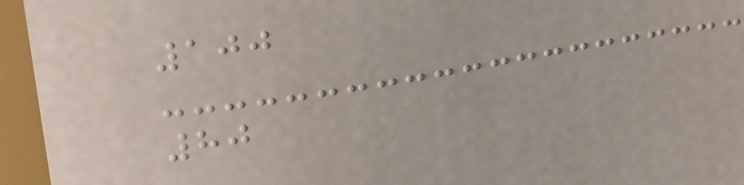100
80
